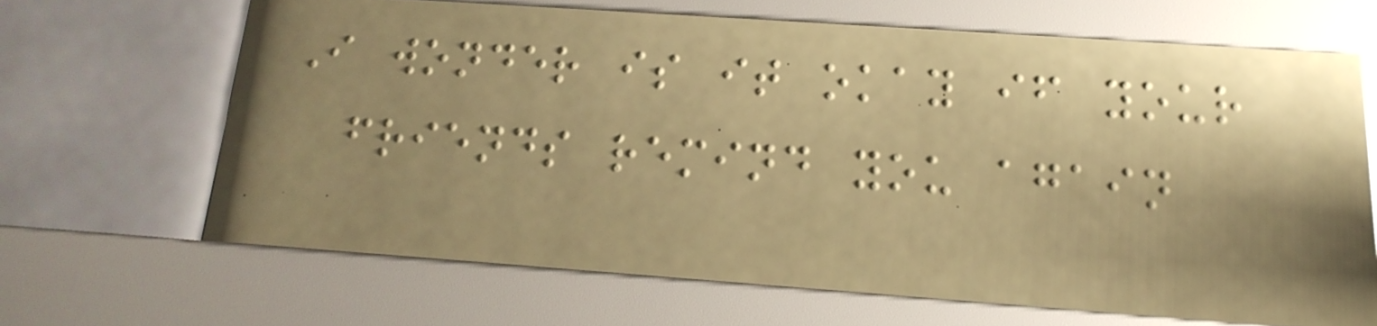I wonder is it okay if your
friends remind you again
